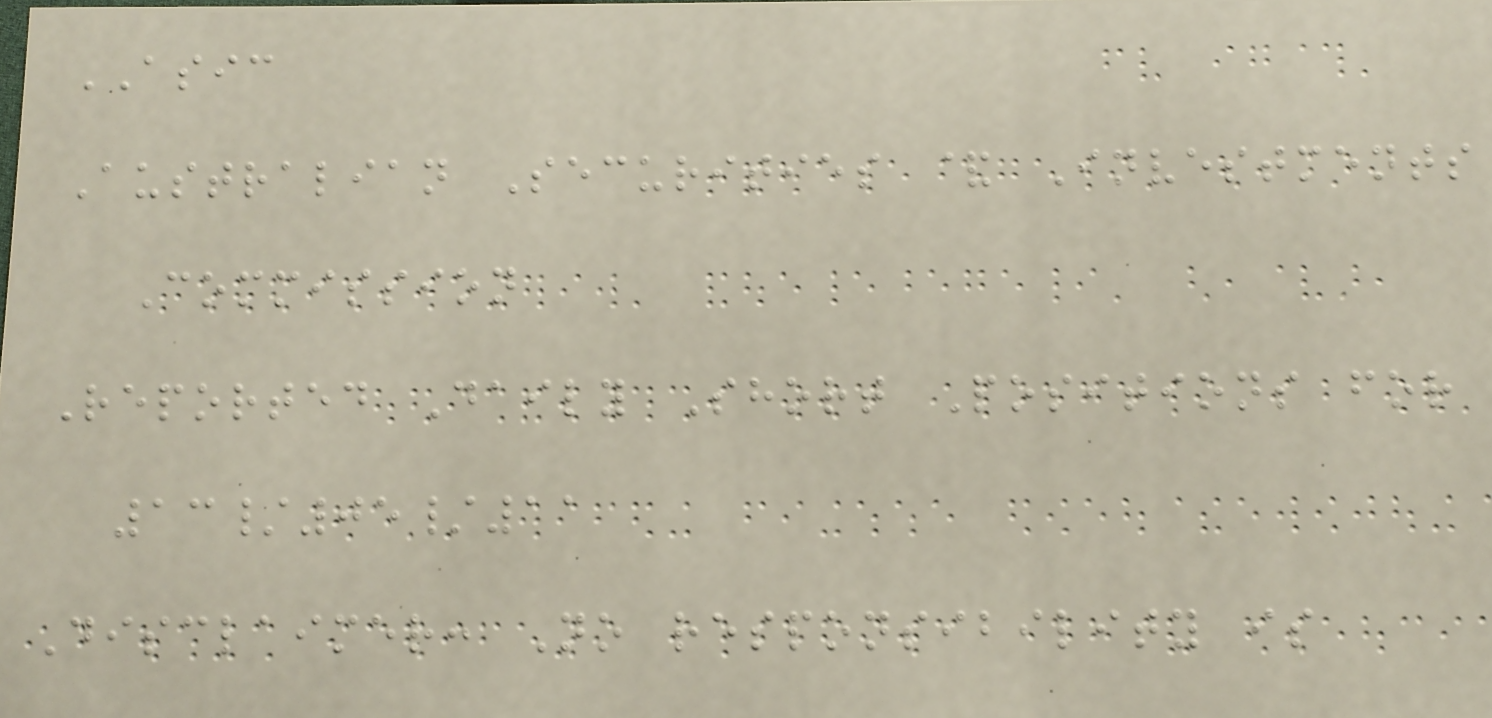ASIC
Australian Securities & Investments
Commission
Reported Daily Short Positions for
13/05/11
Disclaimer: No responsibility is
